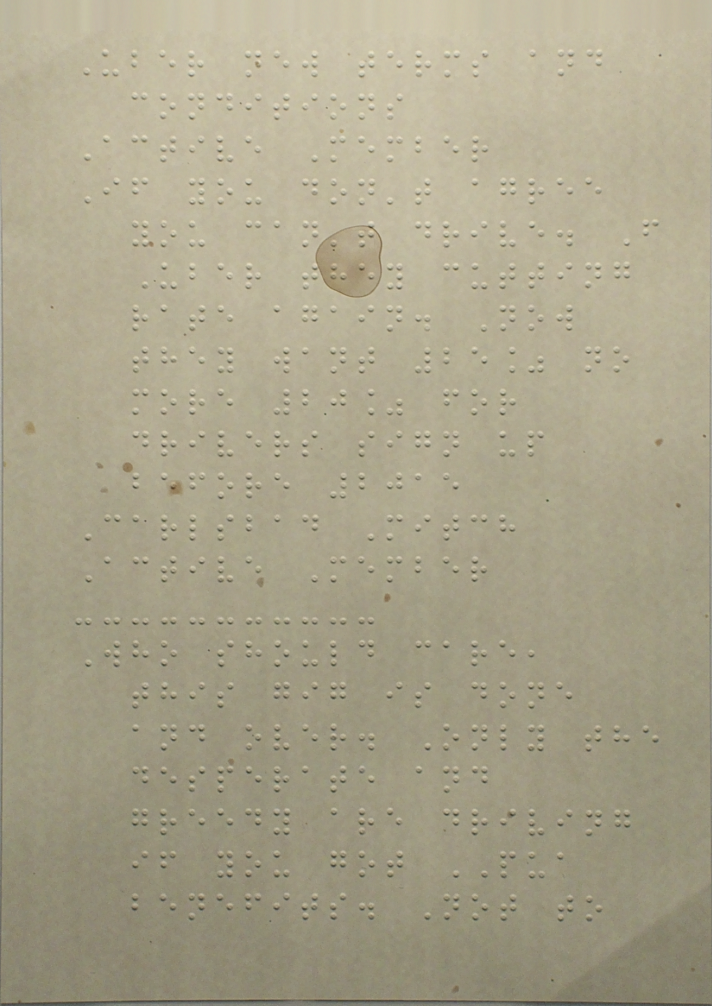Uber new terms and
conditions
Active Member
If you don't agree
you can't drive. F
Uber they cutting
rate again. Now
they want 25% no
more 20% for
drivers sign up
before 2015
Carlsbad Mitch
Active Member
Who should care,
this gig is done
and over. Only the
desperate and
greedy are driving
if you got PUA
benefits. Not to
